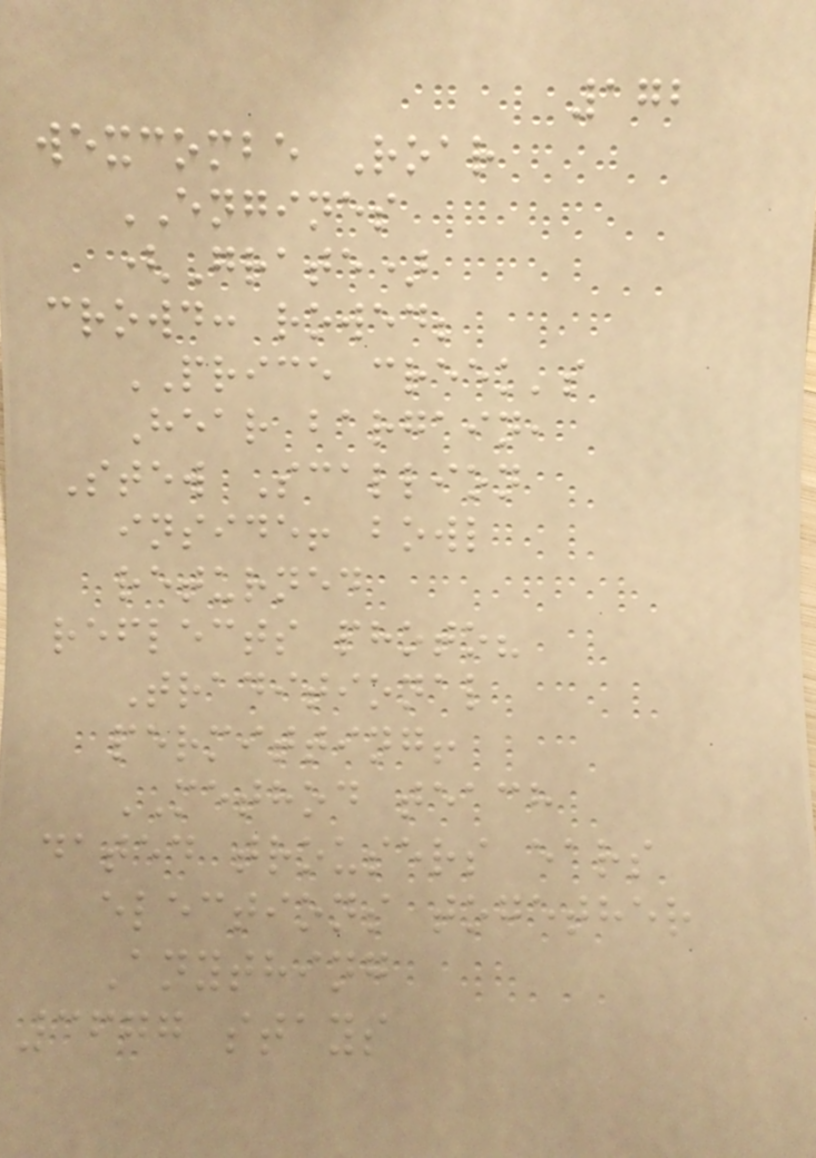172
wexcombe Roar
ENGINES
(Grate)
crowd: rowed;
PRICE creek's
Hear bargain,
Stew Scallion
inside! bowl
returned
reflects photo?
Traditional
permitting!
METHOD teach
dated trousers ears
elections together
Anything
3677 stays
